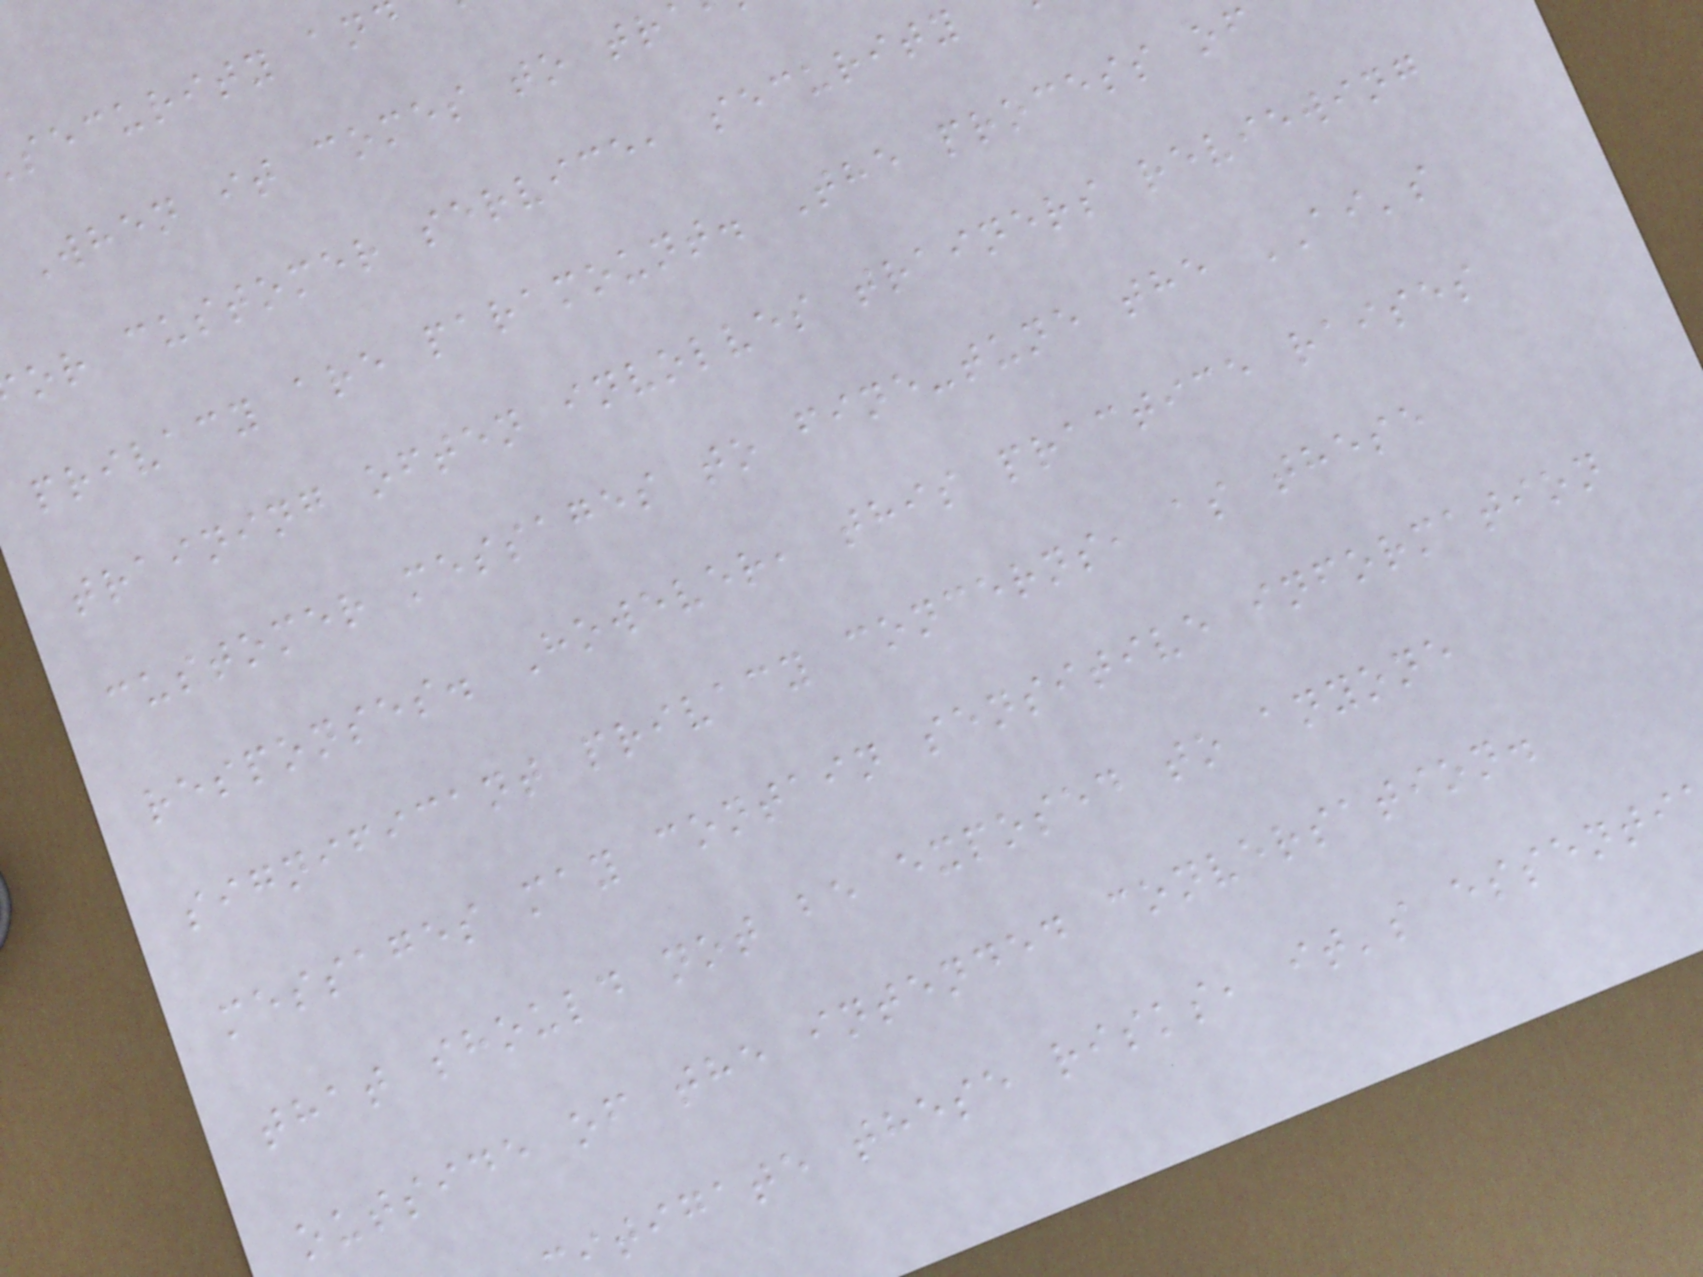security an
When it comes to tr
or customer service, security
privacy are paramount. The process of
training often involves trainers reviewing
customer messages to fine-tune the AI's
responses. However, this practice raises
significant privacy concerns, as these
messages may contain sensitive information
that should not be exposed to anyone
outside of the intended conversation.
itigate these risks, it's essenti
